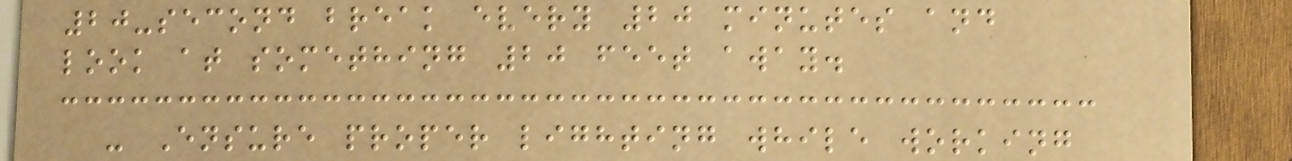20-second break every 20 minutes and
look at something 20 feet away.
- Ensure proper lighting while working
